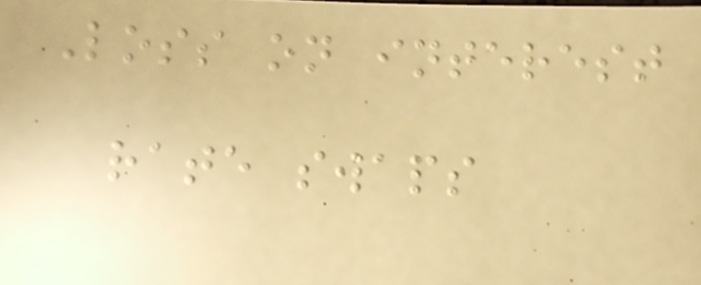Loss on interest
rate swaps
